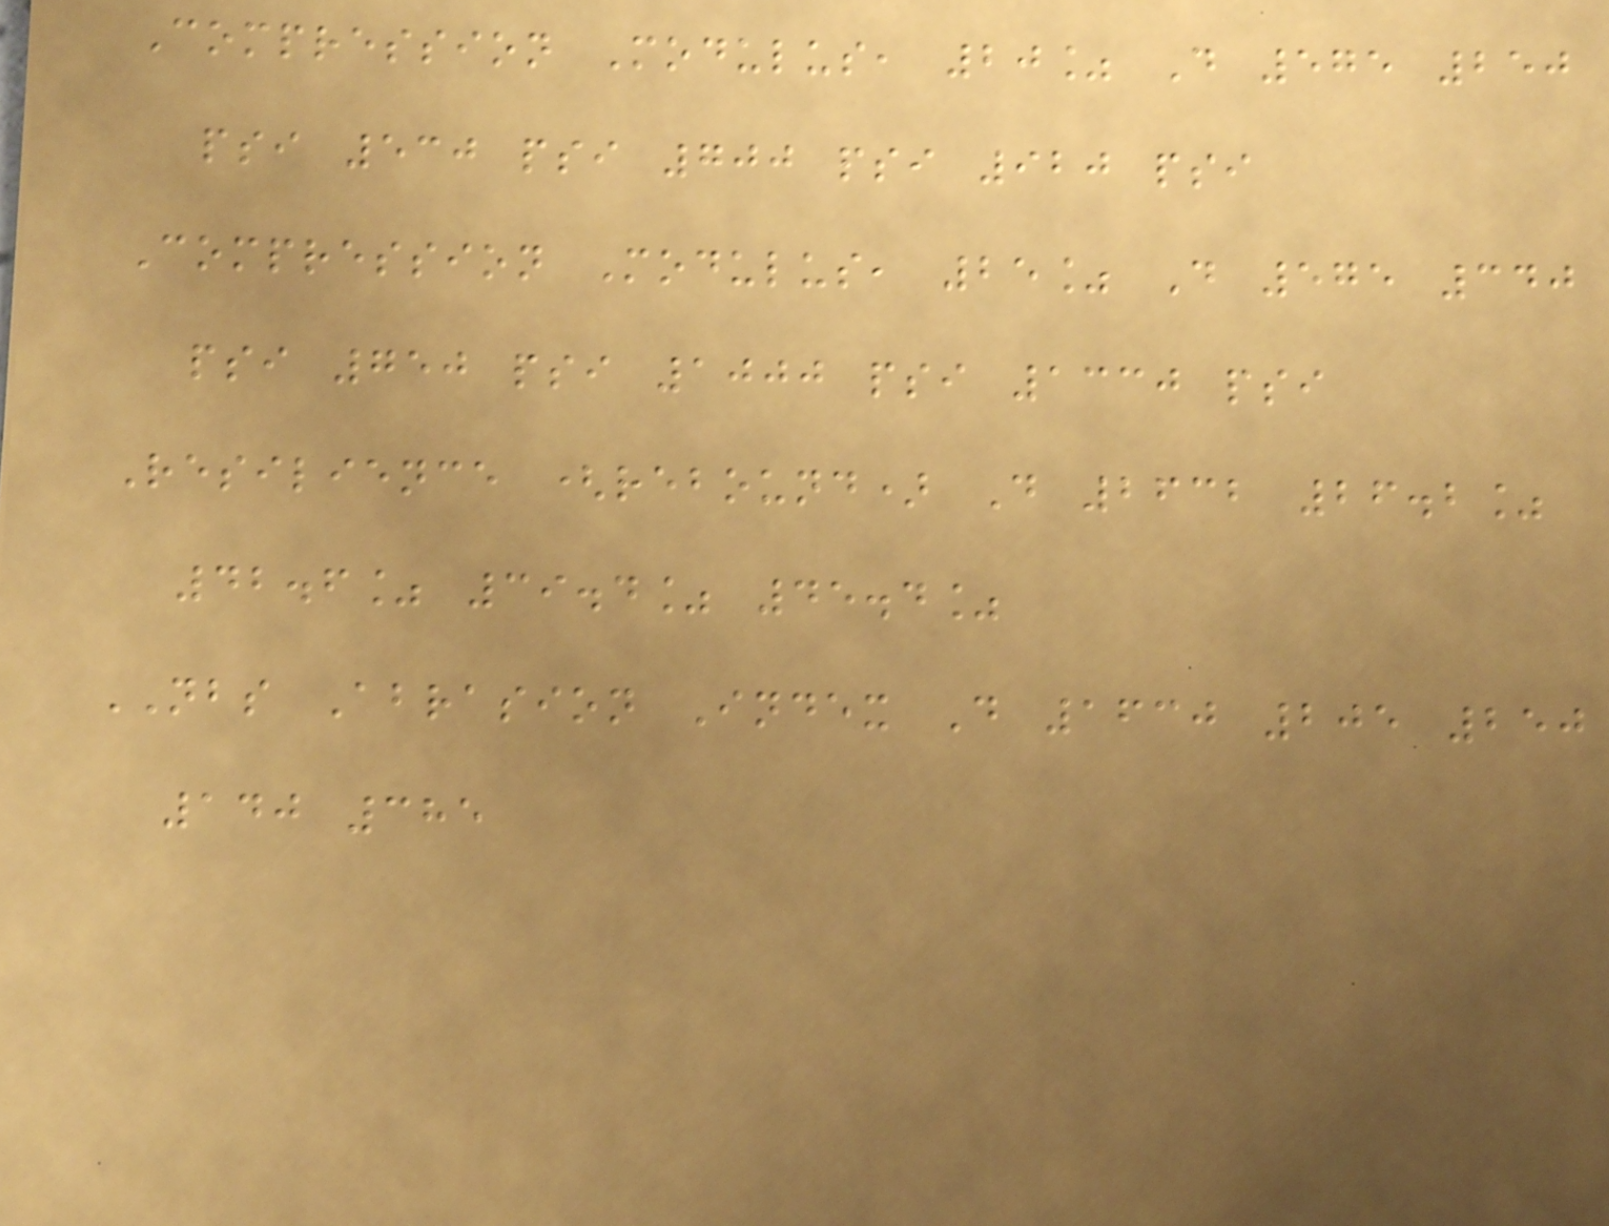Compression Modulus, 20% D 575 250
psi 530 psi 700 psi 920 psi
Compression Modulus, 25% D 575 340
psi 750 psi 1000 psi 1330 psi
Resilience (rebound) D 2632 26.2%
42.6% 39.4% 45.4%
NBS Abrasion Index D 1630 205 250
140 385
